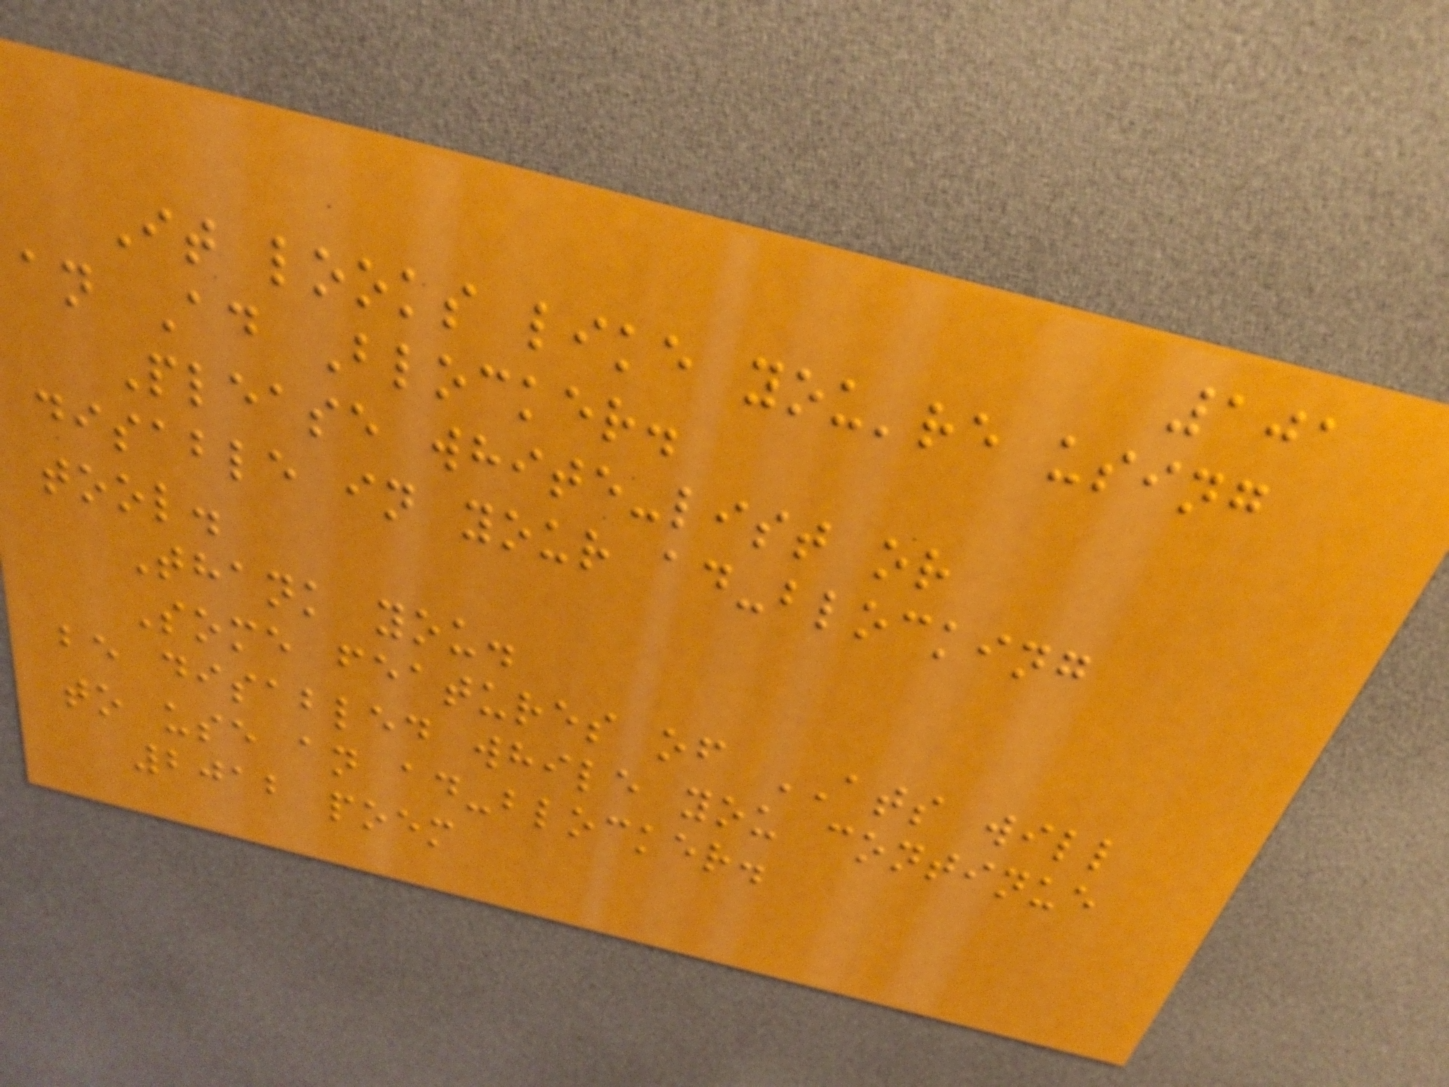101
It looks like you're using
an Ad Blocker.
Please white-list or
disable in your ad-blocking
tool.
Thank you.
Some features of ATS will
be disabled while you continue
to use an ad-blocker.
2012 poem
